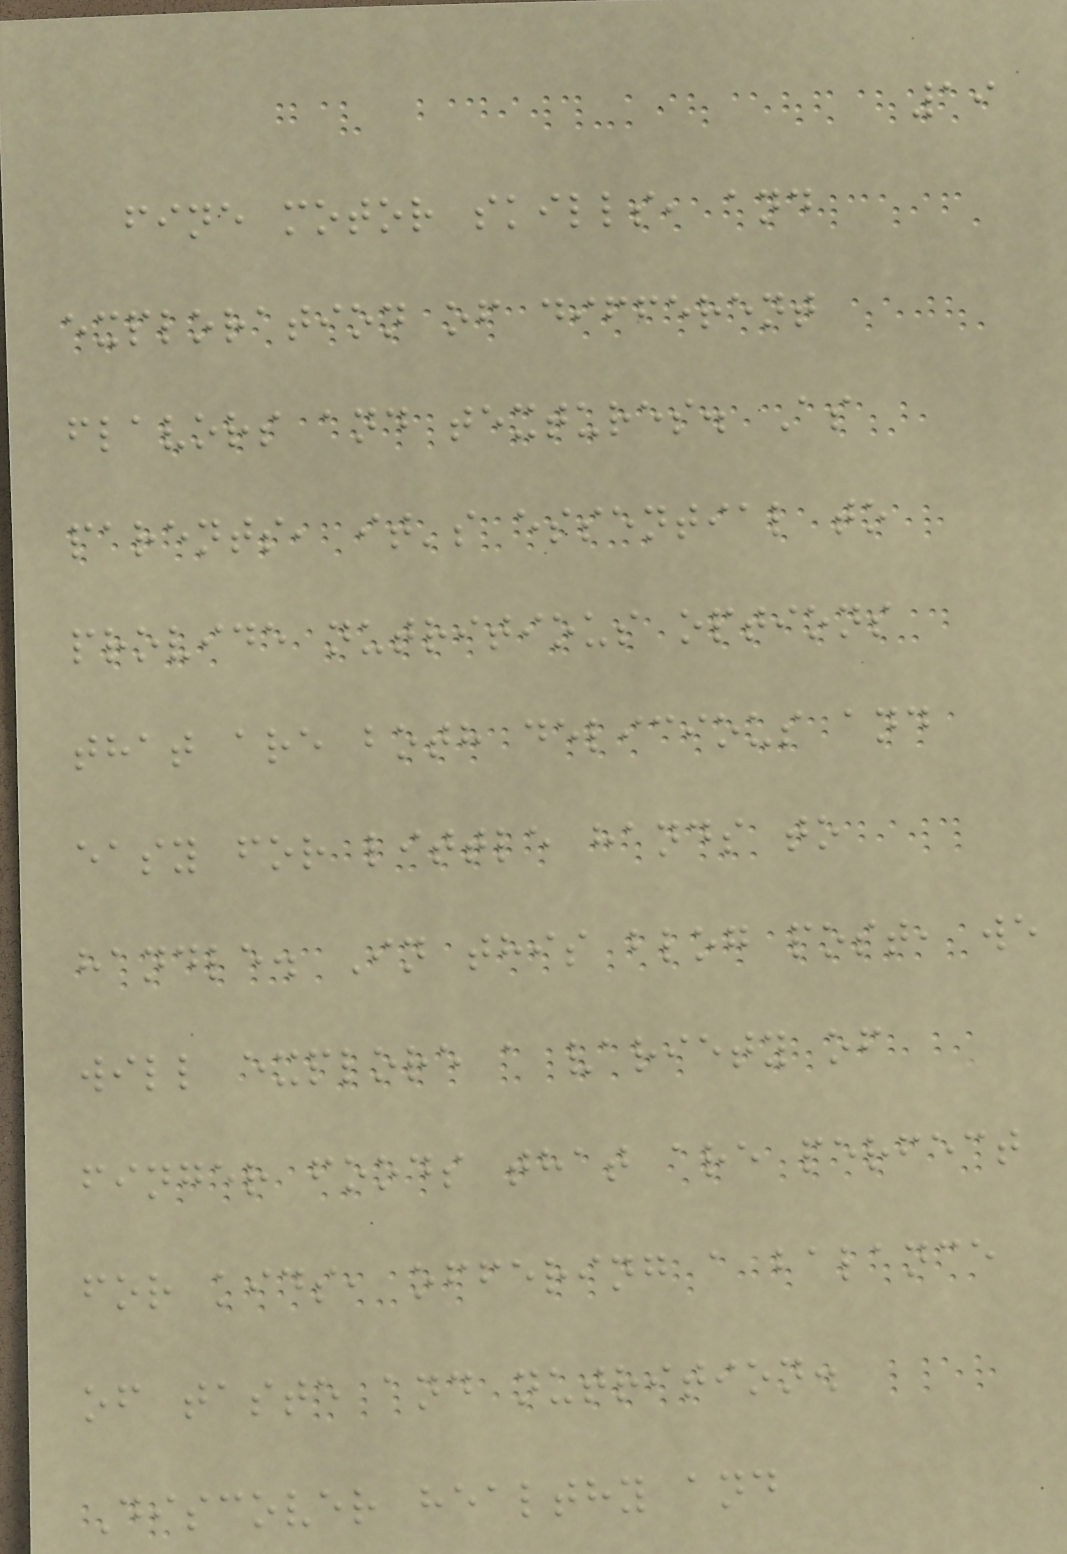19
fine motor skills, and
exploration of different
flavors and textures. As
parents, it's essential to
provide nutritious options
that are both delicious and
easy for little hands to
handle. In this blog post, we
will explore a variety of
finger foods that are perfect
for kids, offering a balance
of taste and nutrition.
Discover healthy and
